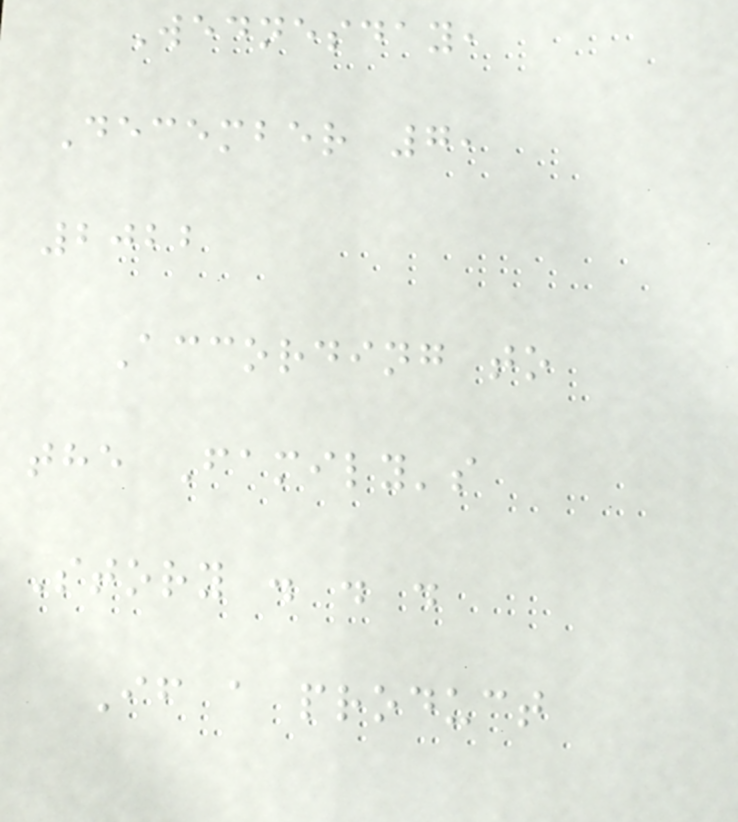Wednesday,
December 7,
2022
According to
the Family's
Story . . .
If a product
